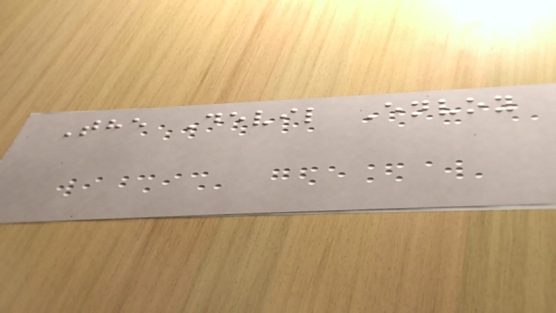The Devil Envoy
